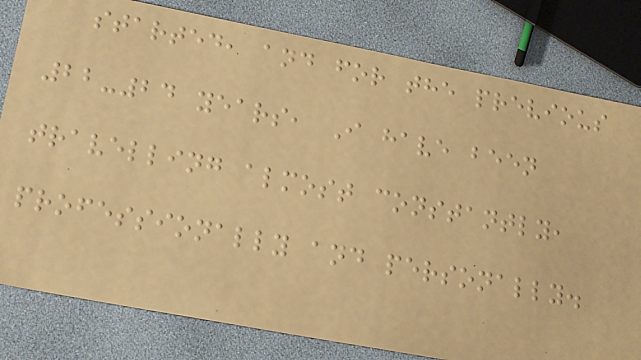started, and for the previous
22-24 years, I have been
travelling almost constantly,
professionally and personally.
